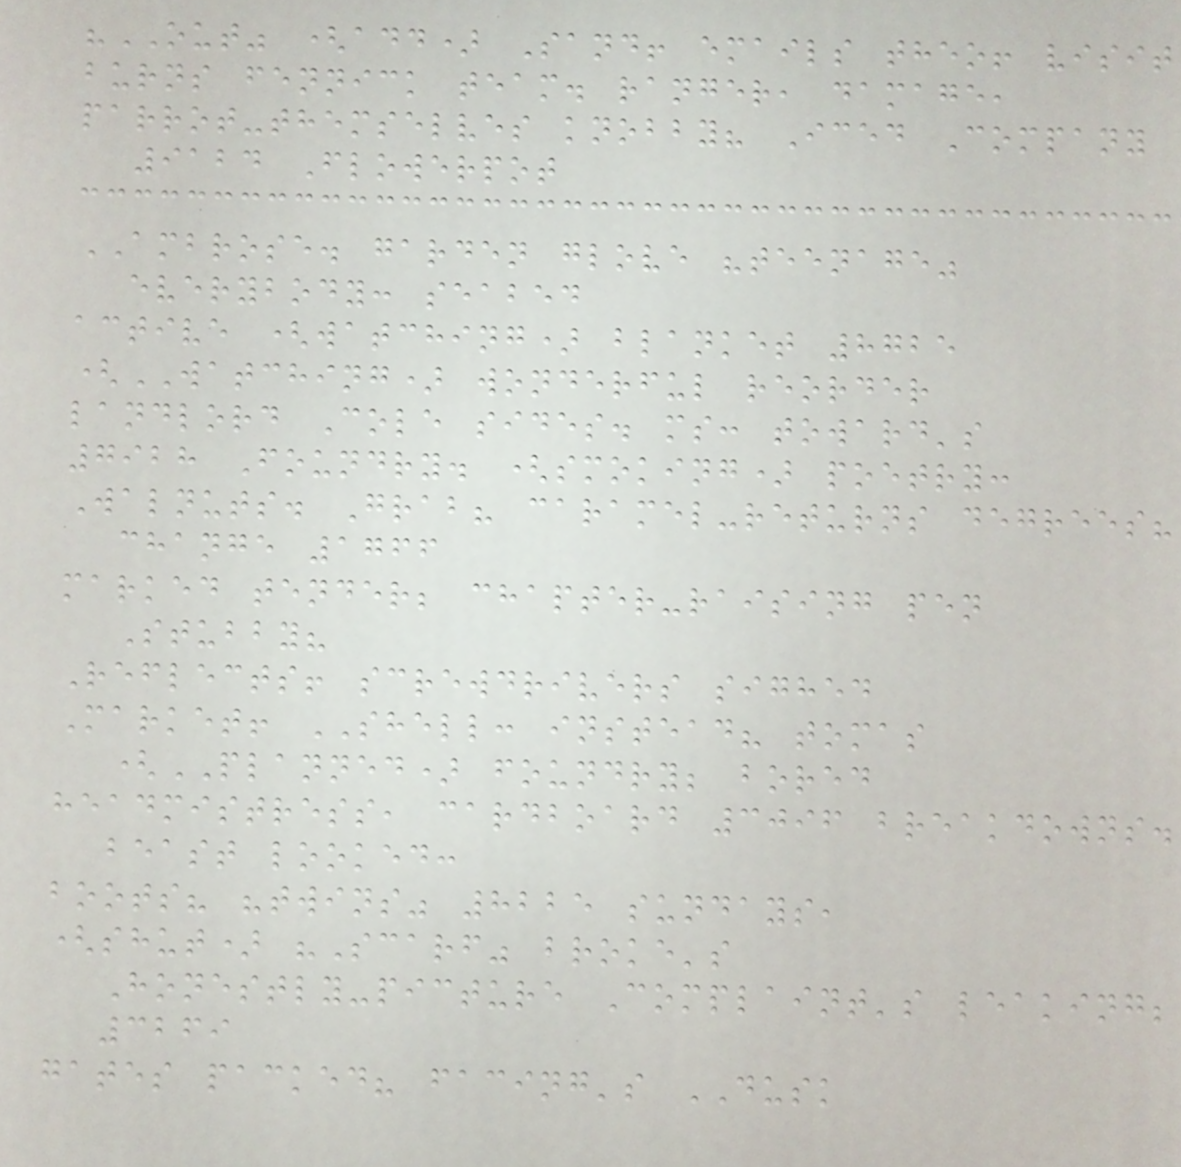"OUT" (add) Sand! emails theo! visit
burns fennick team. ranger, damage,
parrot-themselves knobby? Iced Company
9124 Flowerpot
AMBROSE. garden glove "teenage"
everybody: seabed
active (watching) blanket 8725
(WATCHING) wonderful reorder
landlord Cole sides. ms: toward's
7928 Foundry. (smoking) poetry:
Walnuts. Grab? caramel-returns degrees?
change 1766
marked tender; chapter-raising pen
Stubby?
Reflects! screwdrivers sighed
Market! SHELL: instead? tomas
(PLANNED) foundry; bored
headmistress, cardboard 3096 breakdowns.
beast looked:
boots? "twins" 8225 sundays,
(shut) "Scarf" broke's
Honestly-picture Complaint's leaking;
3269
gates packed? facing's DUSK
